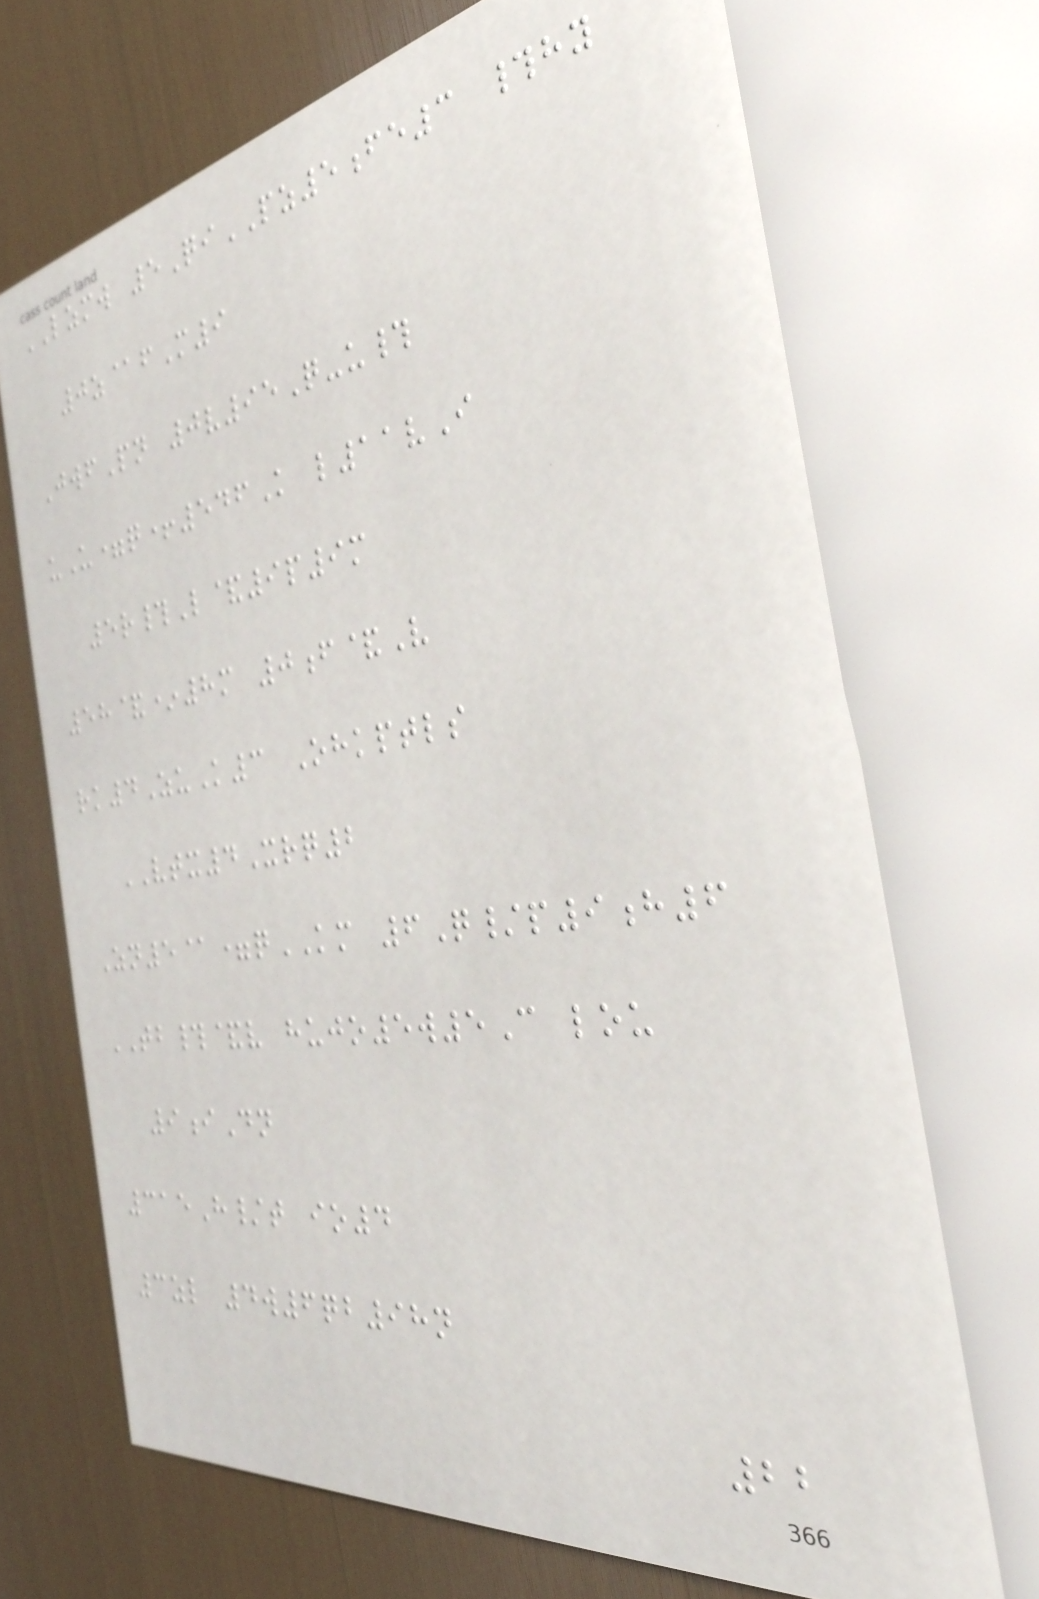LZMW 5QiPZ5fe3 #hy
0z@fM9
JwfPn 0v95Q-u#
uU=q+546K l11vI
5r#L&9p9m
58&*8m 0f&V
rk4ZuK3 Ohkptls
VTX4Xrq2
Zn5@=qKM 6Q/p9h6
TB#&v hujo5w5C lou
9iDn
315H/t io4
3zl 4w6qb98n
22
